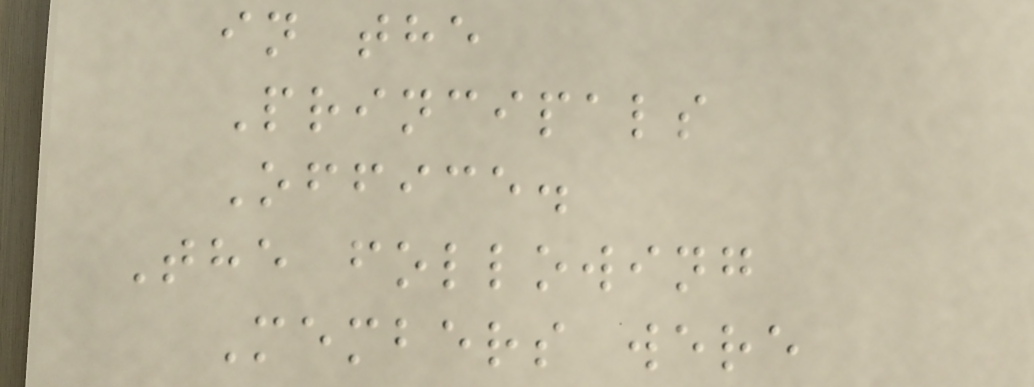in the
Principals
Office.
The following
Members were
